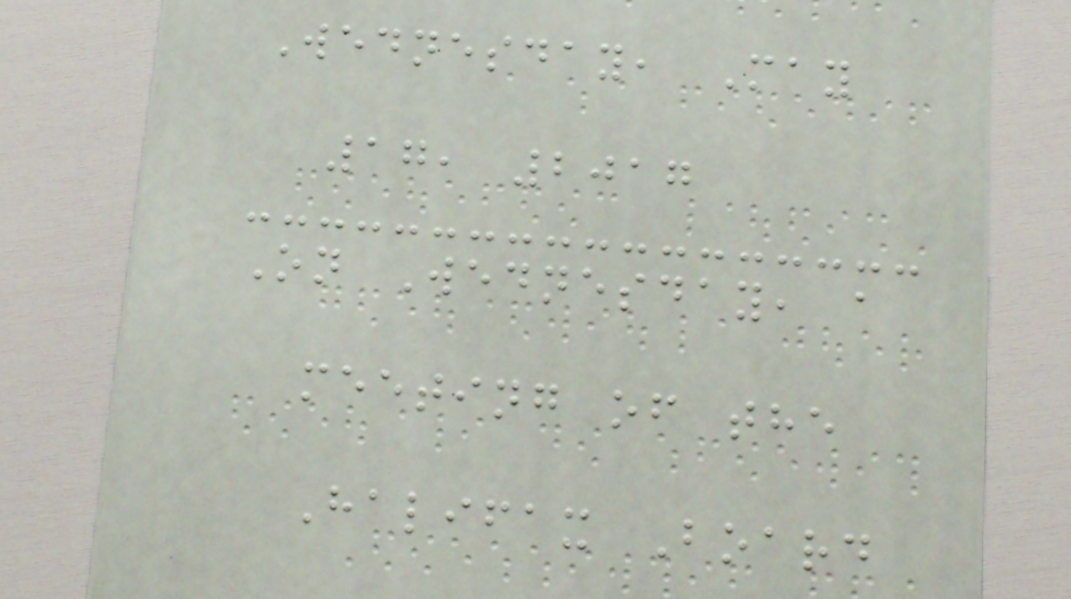Wednesday, May
17, 2017
On Wednesday, a
meeting of the
Halifax Board
